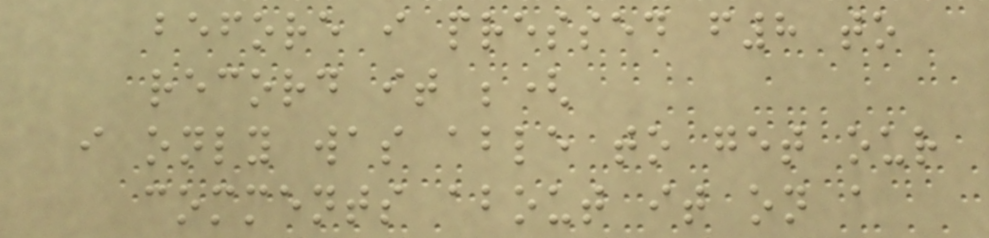before i pressed f8 to
record it ;(
i only was able to get our
comments about it on a
